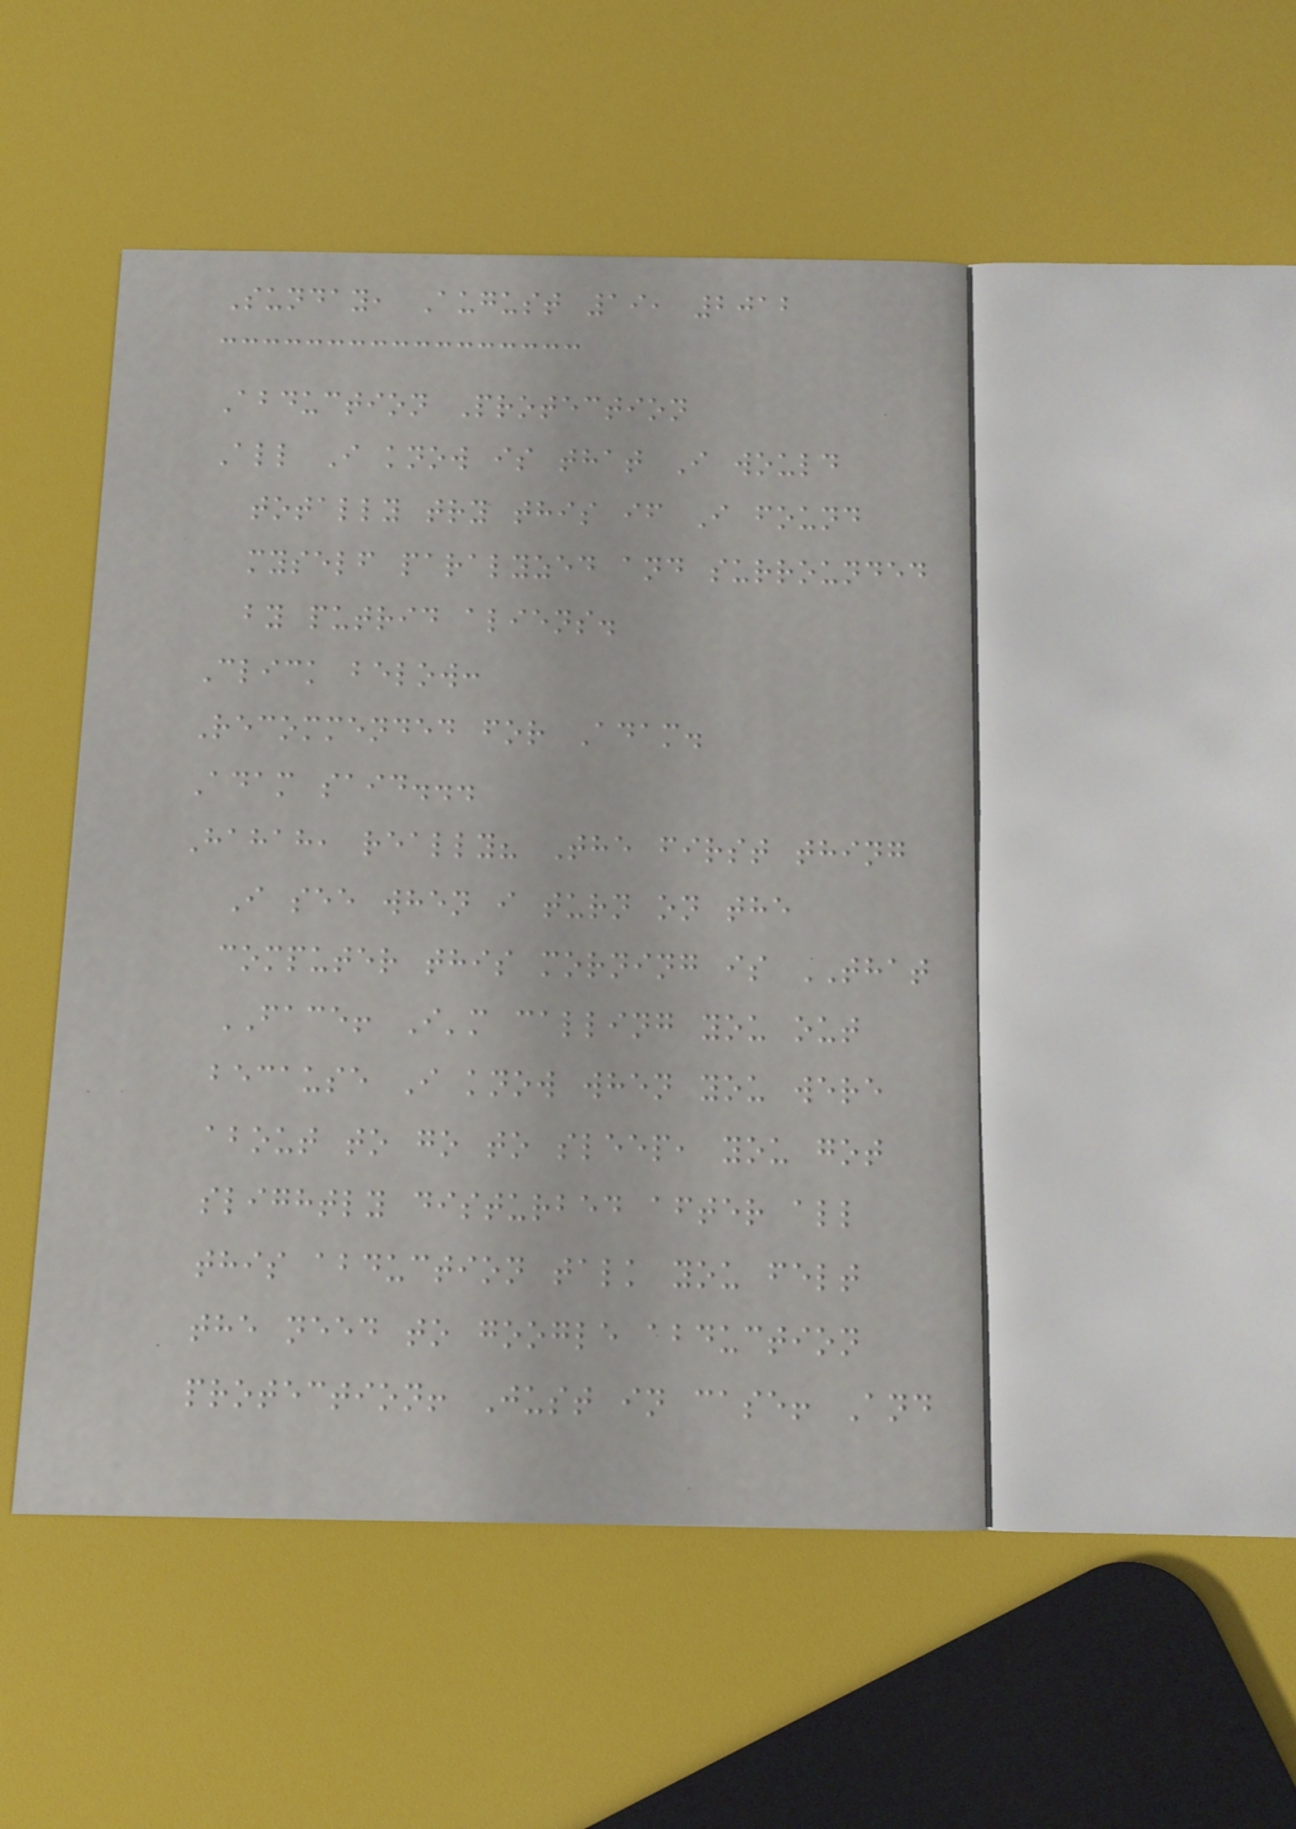Sunday, August 19, 2012
Abduction Protection
All I know is that I would
totally try this if I found
myself paralyzed and surrounded
by putrid aliens.
Click below:
Recommended for Adam.
Adam said...
Hahah, really? The first thing
I see when i turn on the
computer this morning is THAT
FACE! I'm calling you out
because I know when you were
about to go to sleep, you got
slightly disturbed after all
this abduction talk you felt
the need to google abduction
protection! Just in case! And
